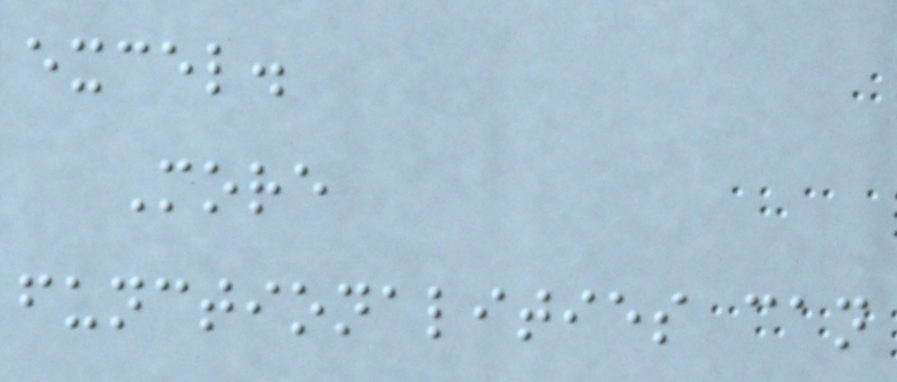excel.
More
functionalities can
